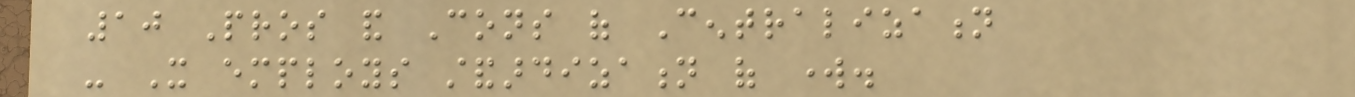10 Pros and Cons of Centralization
- It employs standardization of work.
